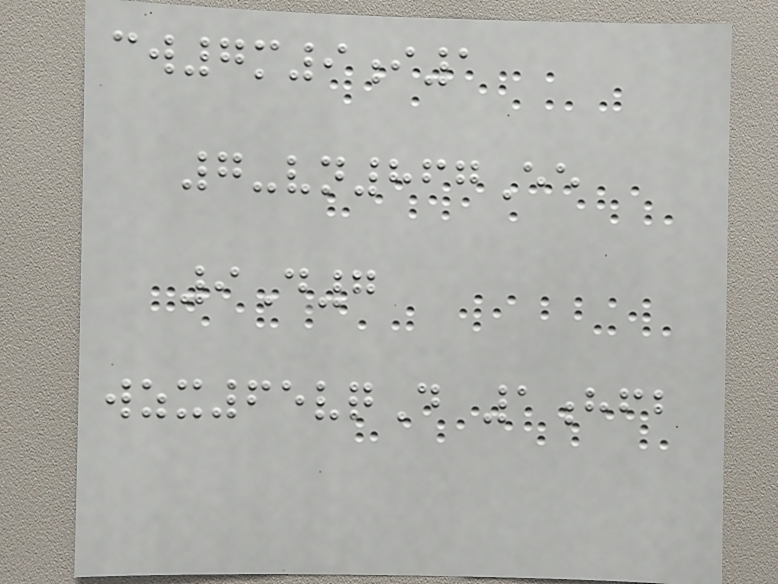cw7m9i1
7-vn867Ee
9D7
wzx65vqD 1hfb
